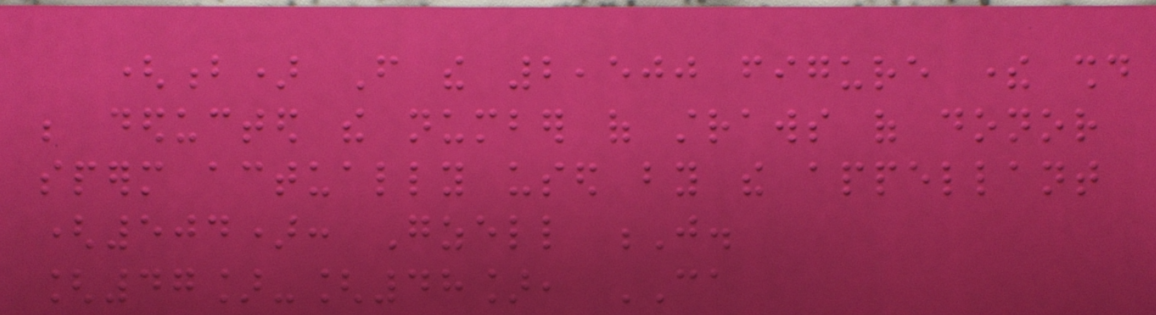(b) From the 2,500 figure there should
be deducted the number of straws of donor
sperm actually used by the appellant
(504): Gzell J.
[47]-[48], CA
